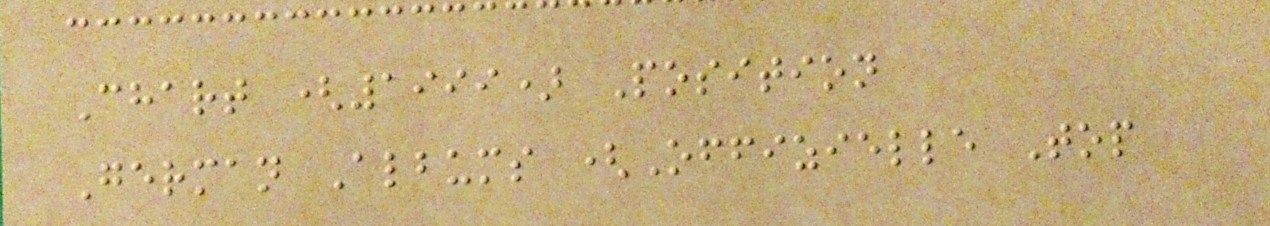Chart (1999) Position
German Albums (Offizielle Top
